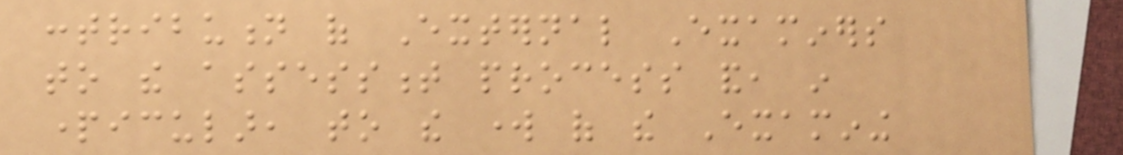contribution of External Examiners
to the assessment process and, in
particular, to the work of the Examining
